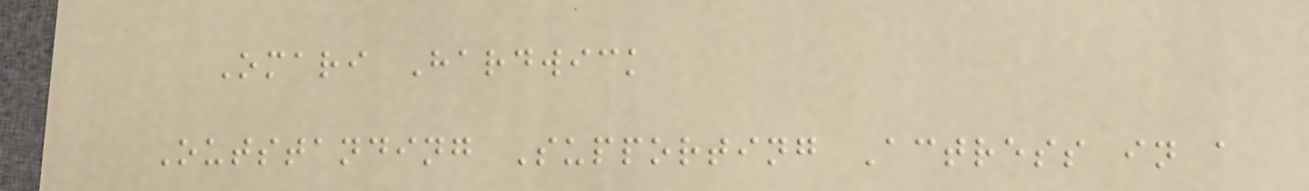Omari Hardwick
Outstanding Supporting Actress in a
